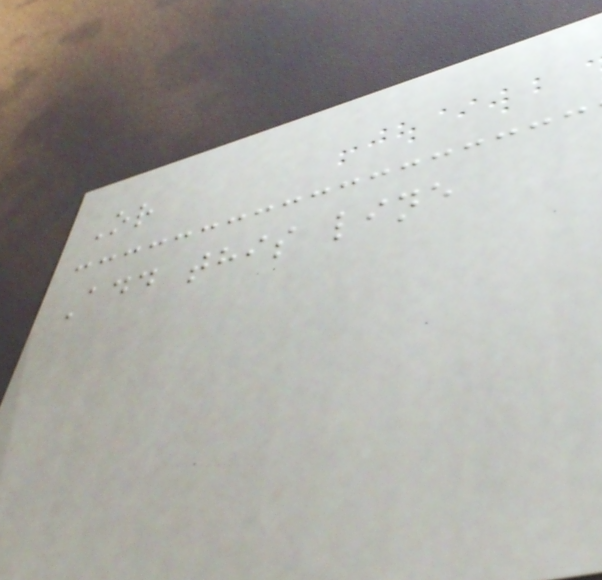Or
Add this line
